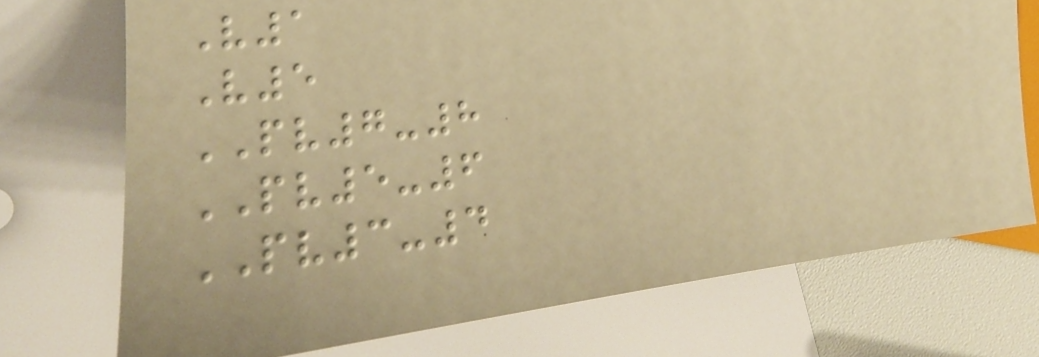V1
V5
PV7-8
PV5-6
PV3-4
